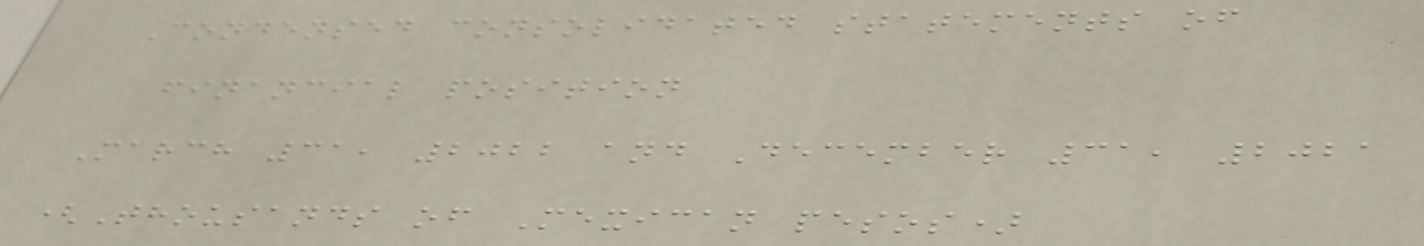Condensed consolidated statements of
financial position
March 31, 2022 and December 31, 2021
(Thousands of Mexican pesos)
